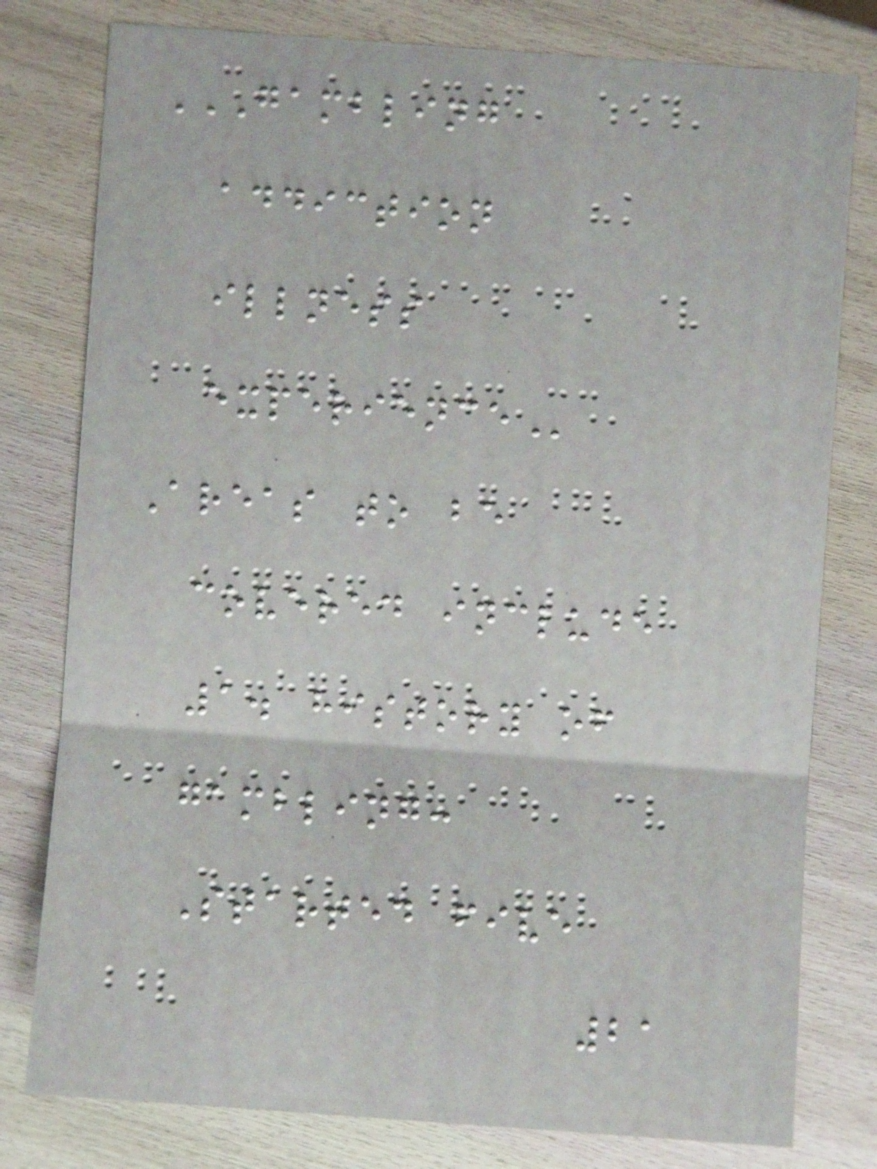GAMBLING
ADDICTION
ILLNESS
EXPERIENCE
Areas to be
covered include
1. history of
gambling:
Started five
21
